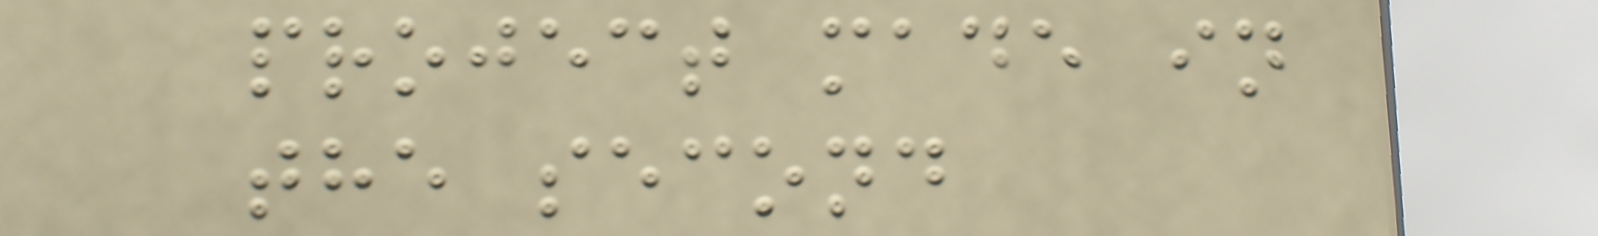project made in
the second
